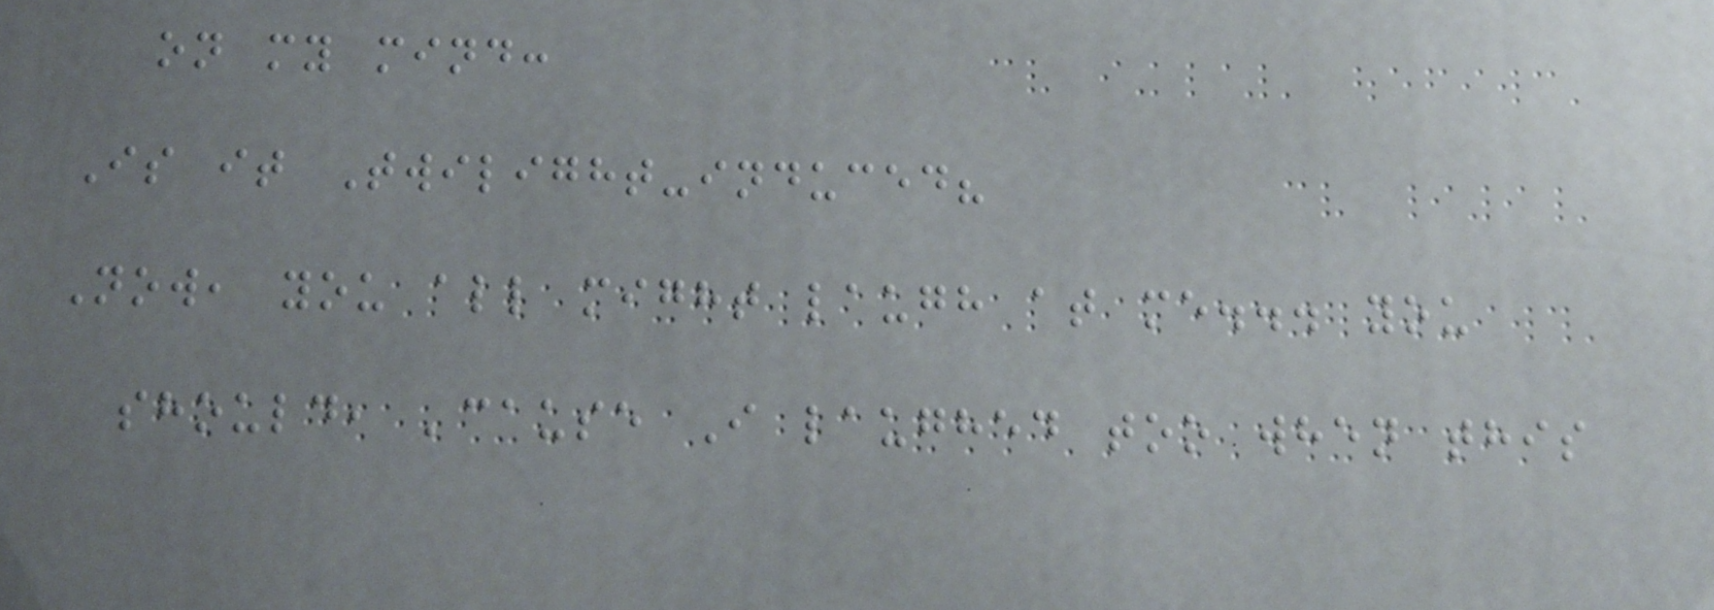on my mind:
Is it Twilight-induced?
Now, you all might laugh at me... you
should, 'cause I laughed too when this
